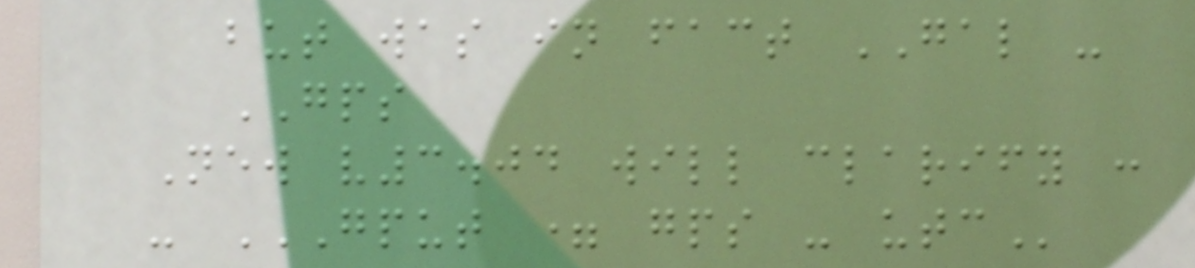but was in fact GAL -
GPS
New v3.04 will clarify :
- GPUT = GPS - UTC
